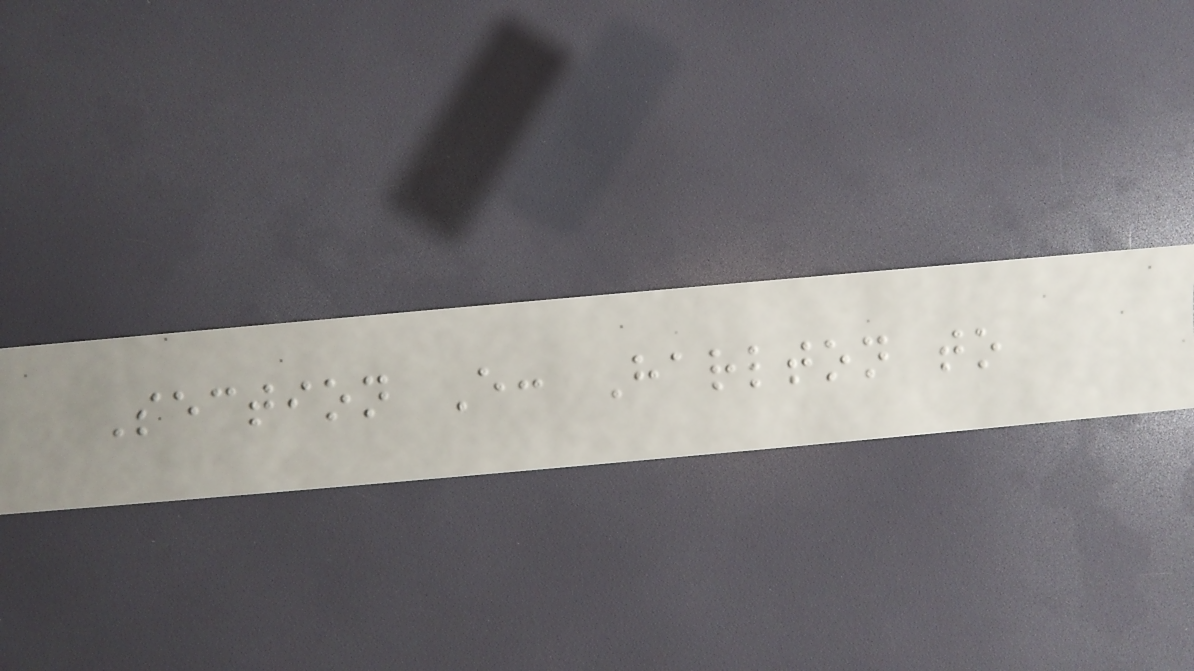Section E: Harlton to
